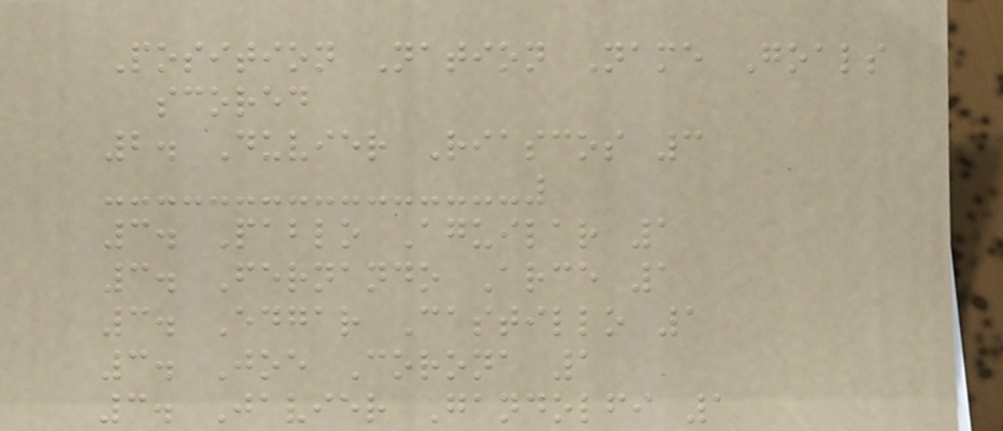Position Nation Name Goals
scored
2. Duvier Riascos 3
3. Pablo Aguilar 1
3. Fernando Arce 1
3. Edgar Castillo 1
3. Joe Corona 1
3. Javier Gandolfi 1
